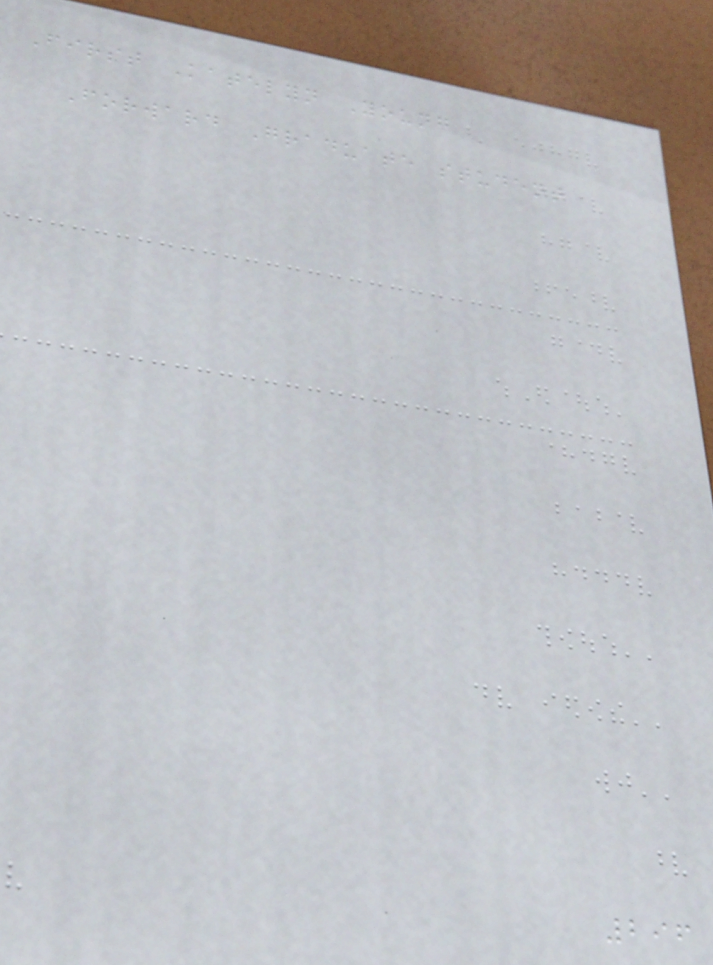First Katelyn Young
Forward Graduate student
296
